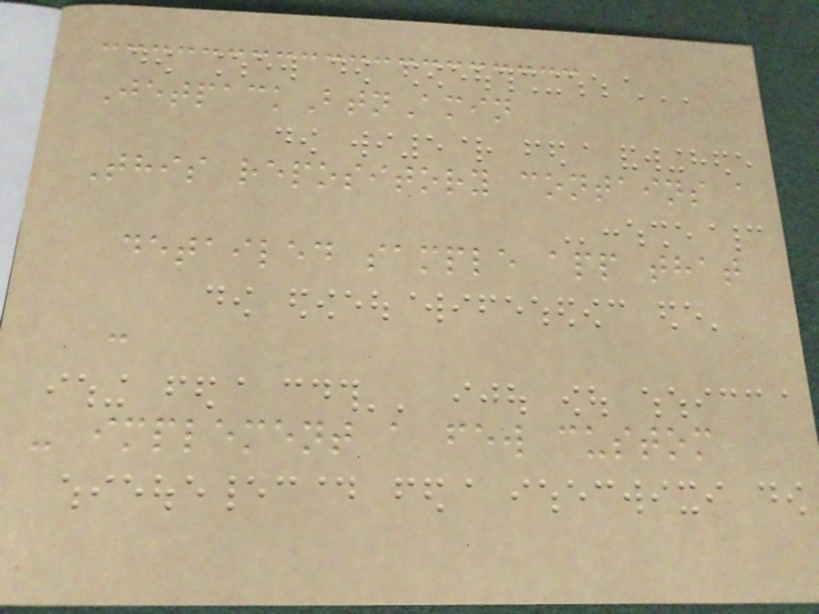JetpackBtnAmin
This repository contains a
detailed sample app that
:
- implement a few custom
